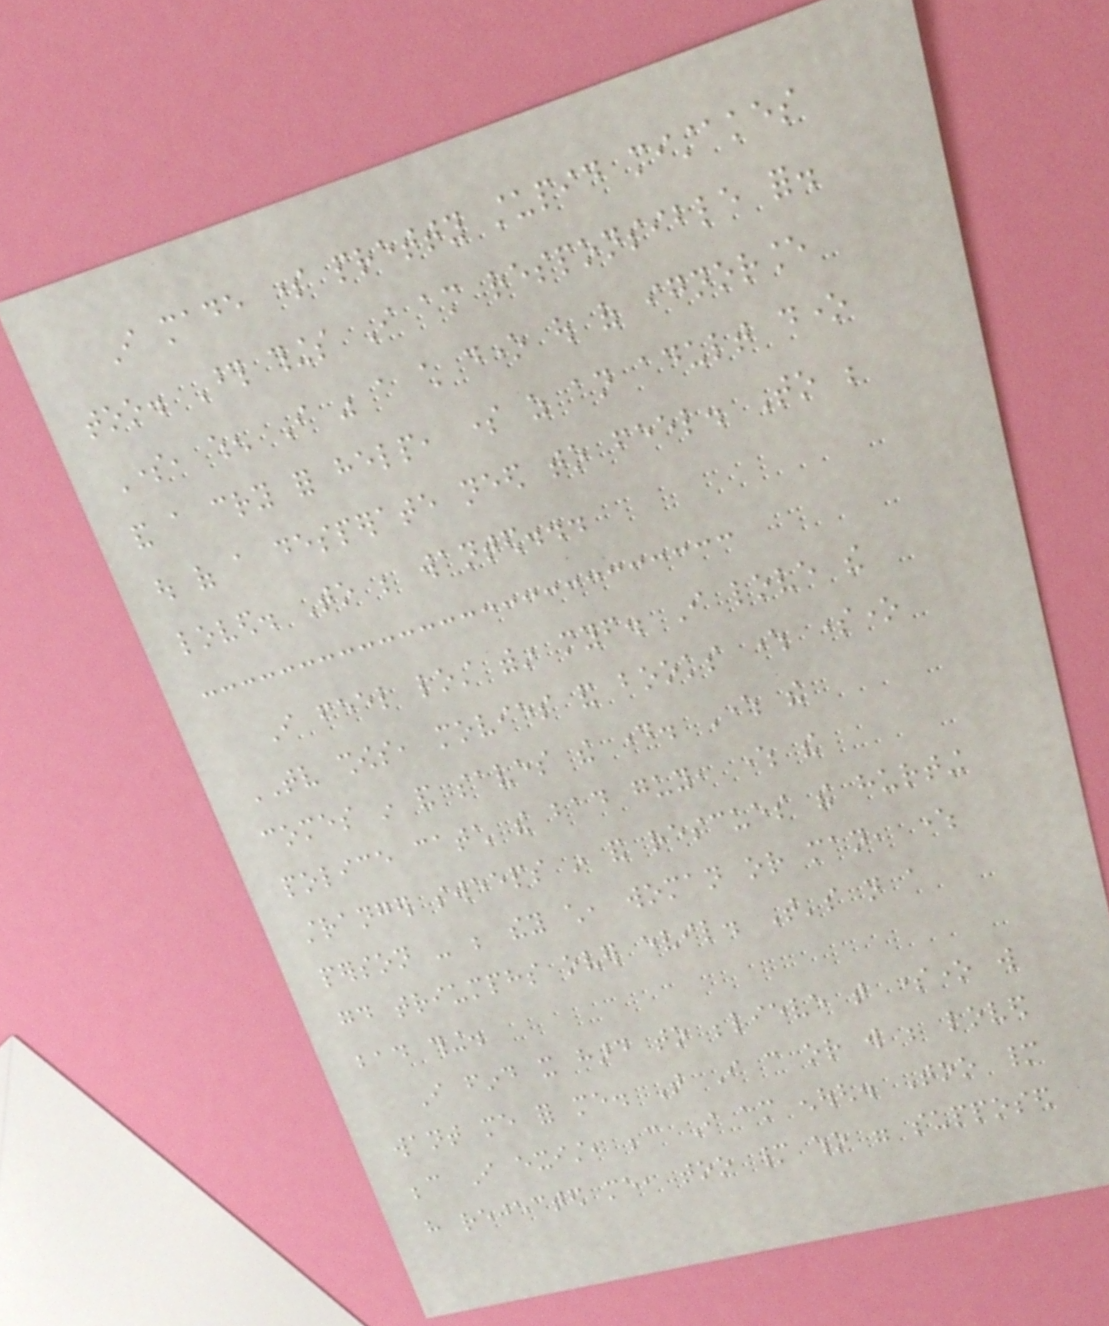I made some pretty stupid mistakes
too. Those things I am responsible for.
Some, when I was a child done out of ignorance
and a cry for help, some as an adult done
out of a desperate need to feel. To be
loved. To be wanted...
I feel lost within myself. I love the
TV shows, movies and books where someone
comes in and saves the day. Where the
police catch the bad guy, where the
stranger sweeps in and rescues the hurting
person - be they child, woman or man, where
good triumphs over evil. That's not a
bad thing.
I find it hard to believe that someone will
want me for me. That I can or will be loved
because I exist, because I am enough. Too many
have rejected me, too many who were supposed
